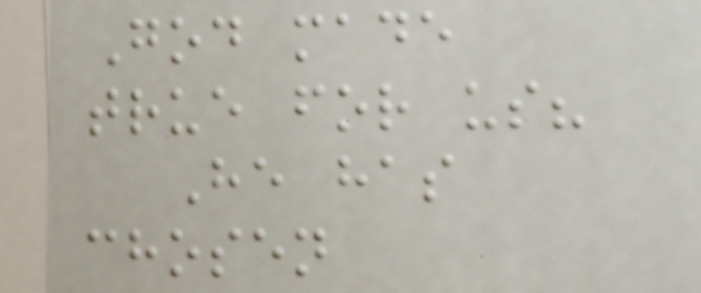God made
true for us?
He has
chosen
